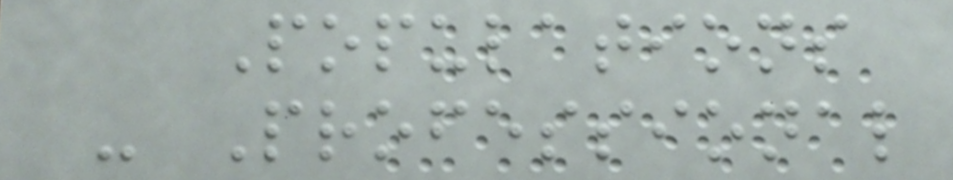Populations
- Professional
